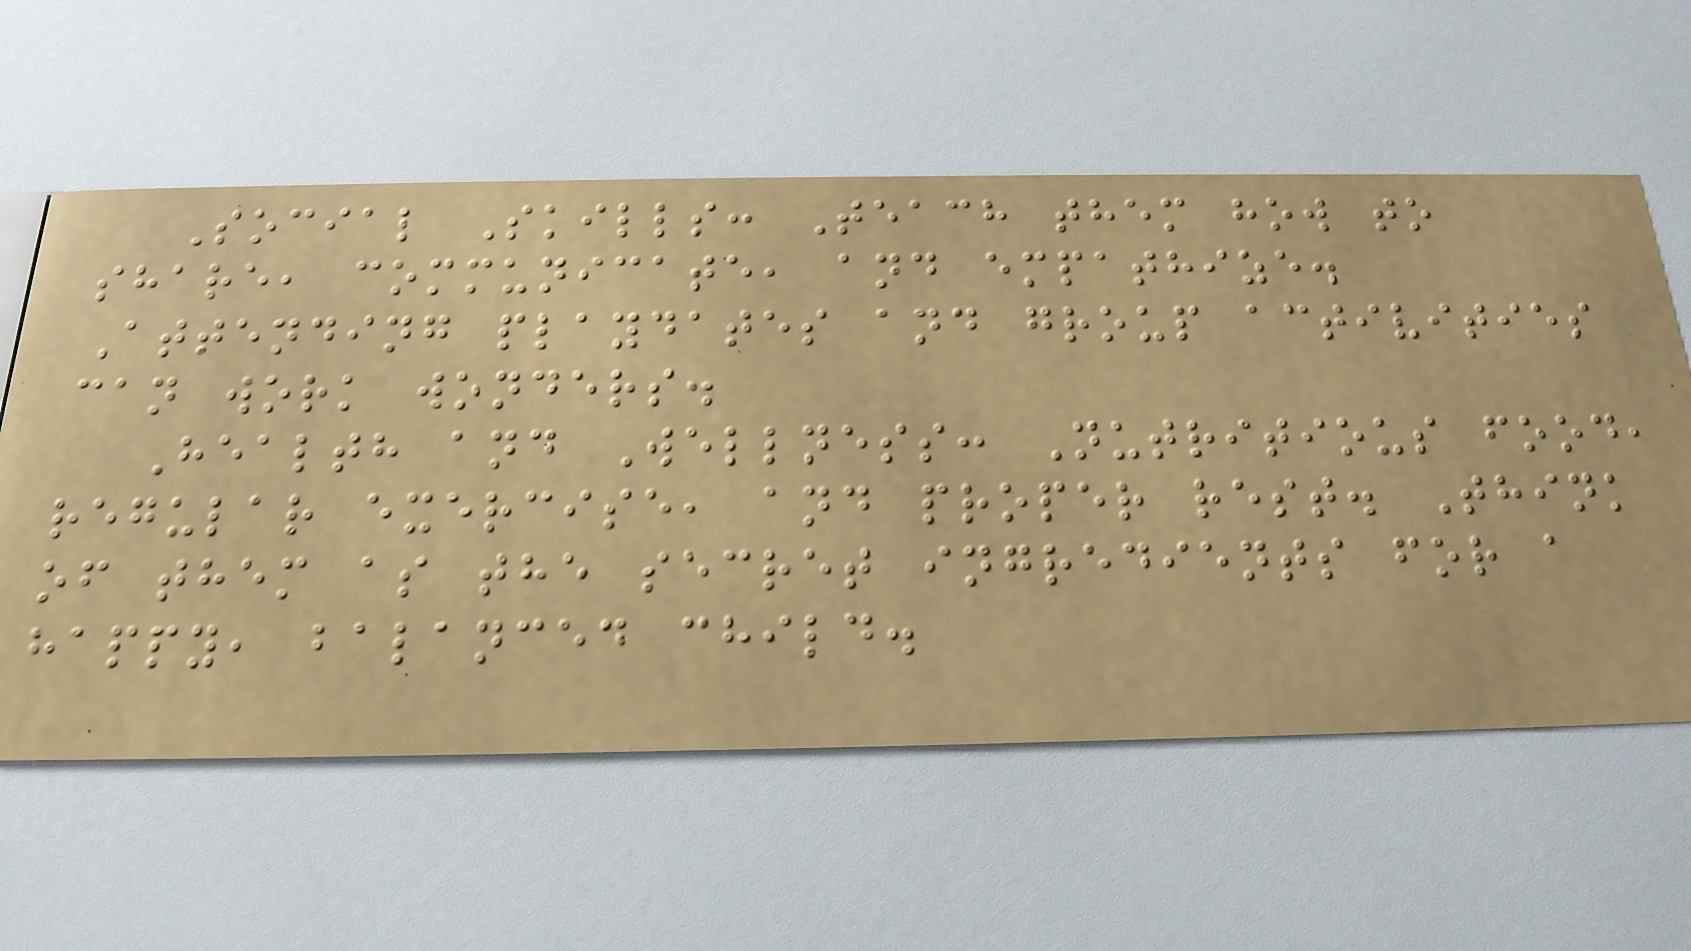Social Skills: Teach them how to
share, communicate, and empathize.
Attending playdates and group activities
can work wonders.
Health and Wellness: Nutritious food,
regular exercise, and proper rest. Think
of them as the secret ingredients for a
happy, balanced child.
